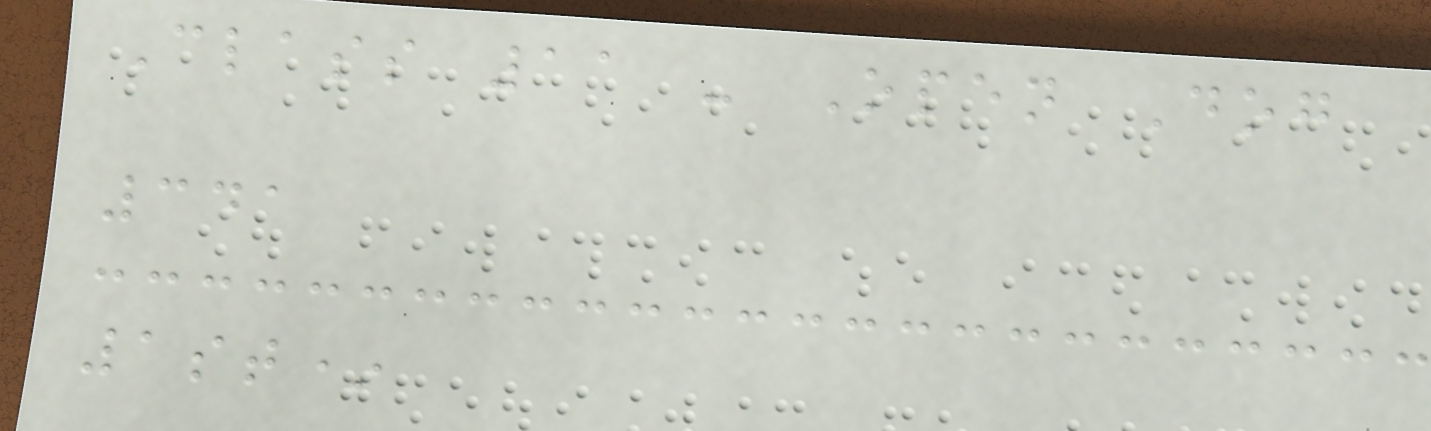Class 11 - Open Dog
341
1st*
